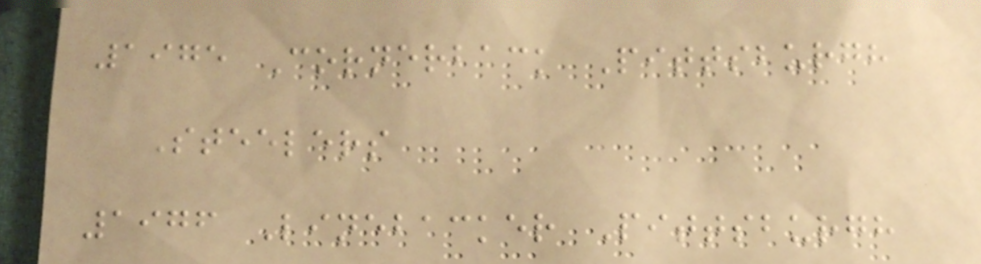1975 Cornerback Pittsburgh
Steelers
1976 Linebacker Pittsburgh
